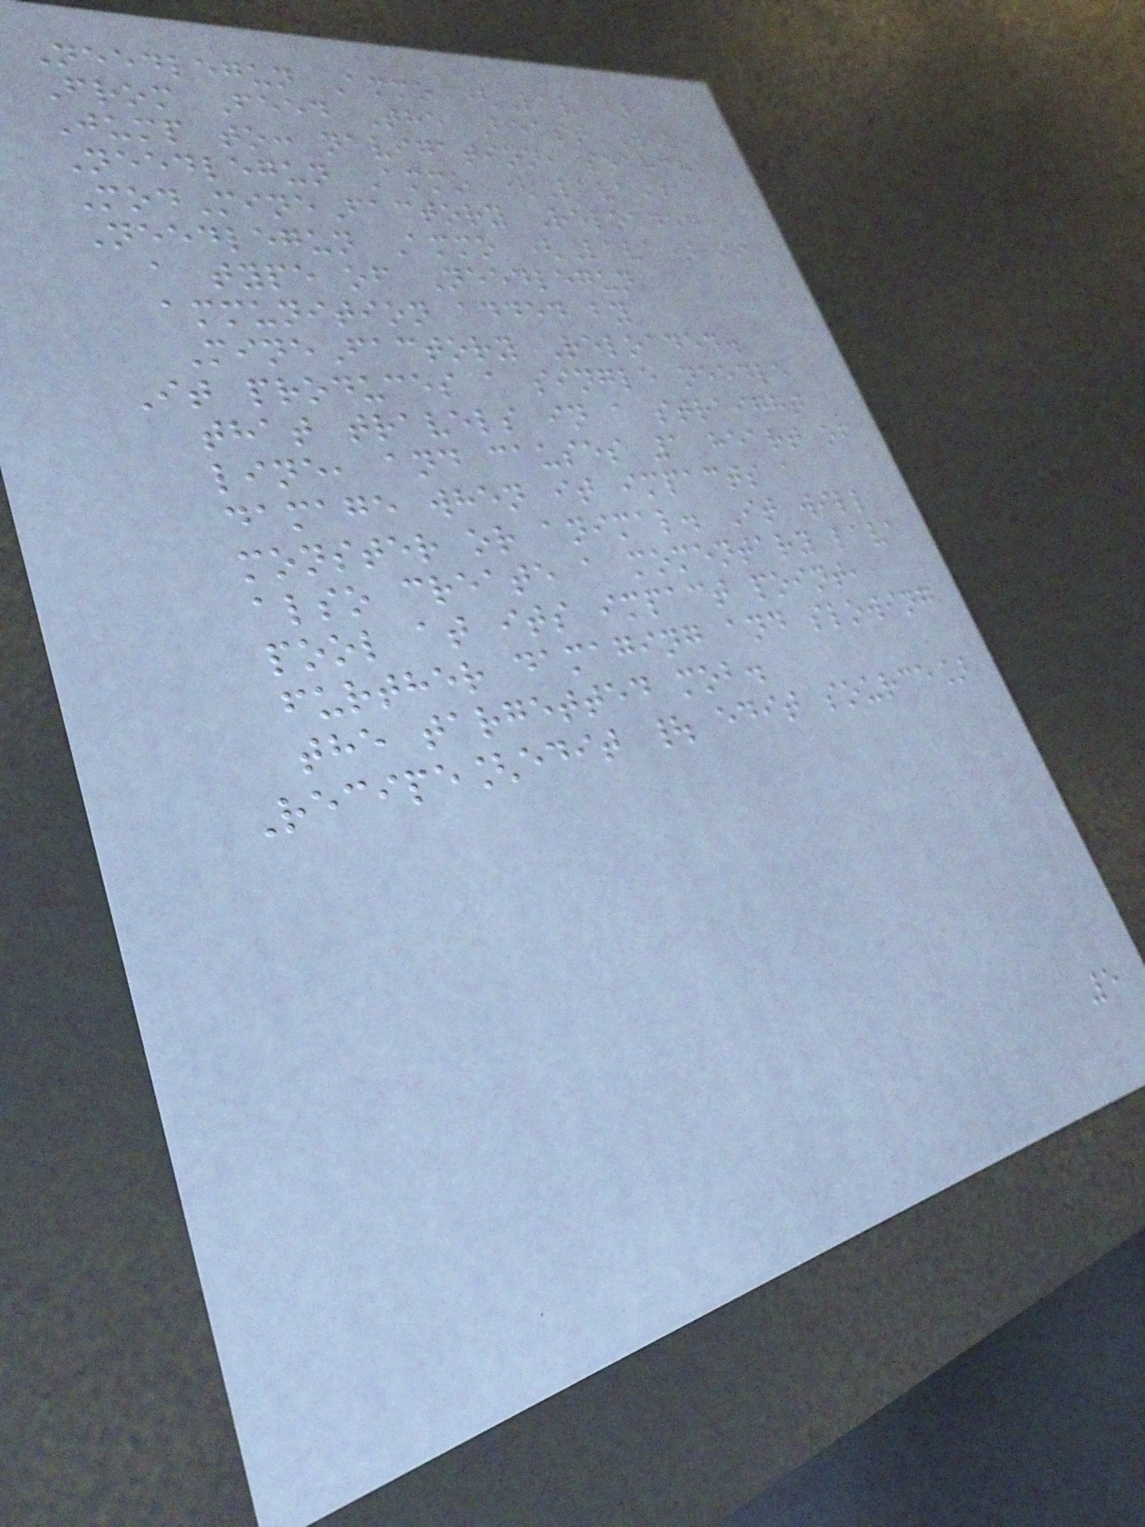Needlegun Ammo (Lava)
From Feed The Beast Wiki
Jump to: navigation, search
Needlegun Ammo (Lava)
ModMineFactory Reloaded
Needlegun Ammo (Lava) is
a type of Needlegun
ammunition added by
MineFactory Reloaded.
It produces a single needle
that travels in a straight
line, and causes 1 heart of
damage when it impacts a
monster or animal. It will
also create a momentary lava
pool at its impact point,
further damaging and slowing
the targetted mob.
Recipe[edit | edit source]
5
